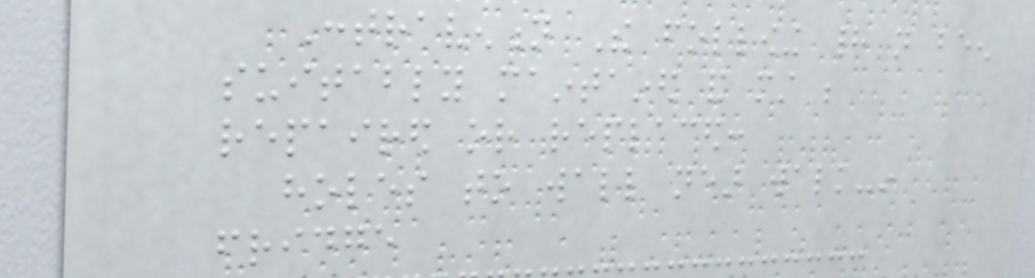Contravention The following had not been
suitably maintained and must be
repaired or replaced:
holes to wall near walk-in
fridge
